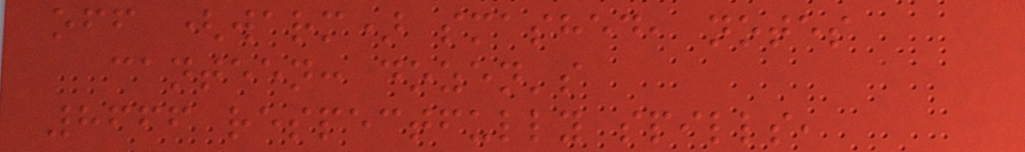off (warm) smashed, notes
canteen: dozen's
8666 respectfully spills,
